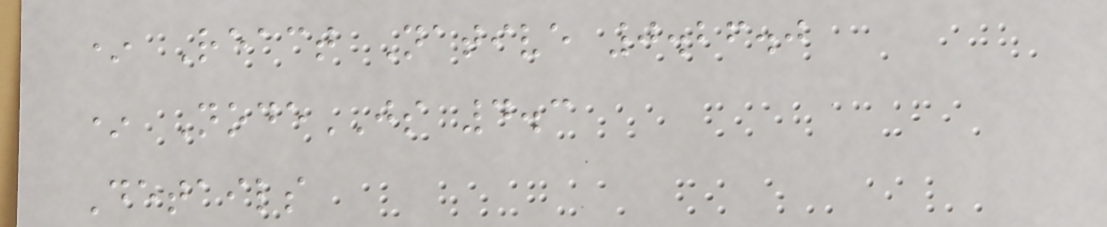* React Native 0.26.0
* NodeJS 4.3
Details
